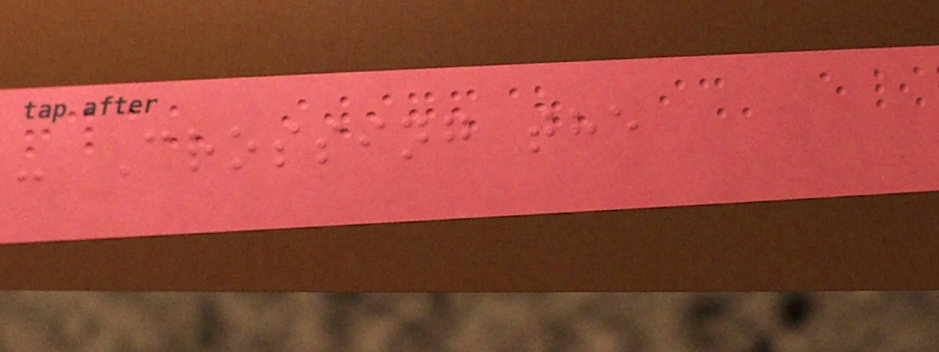- Crossing the
